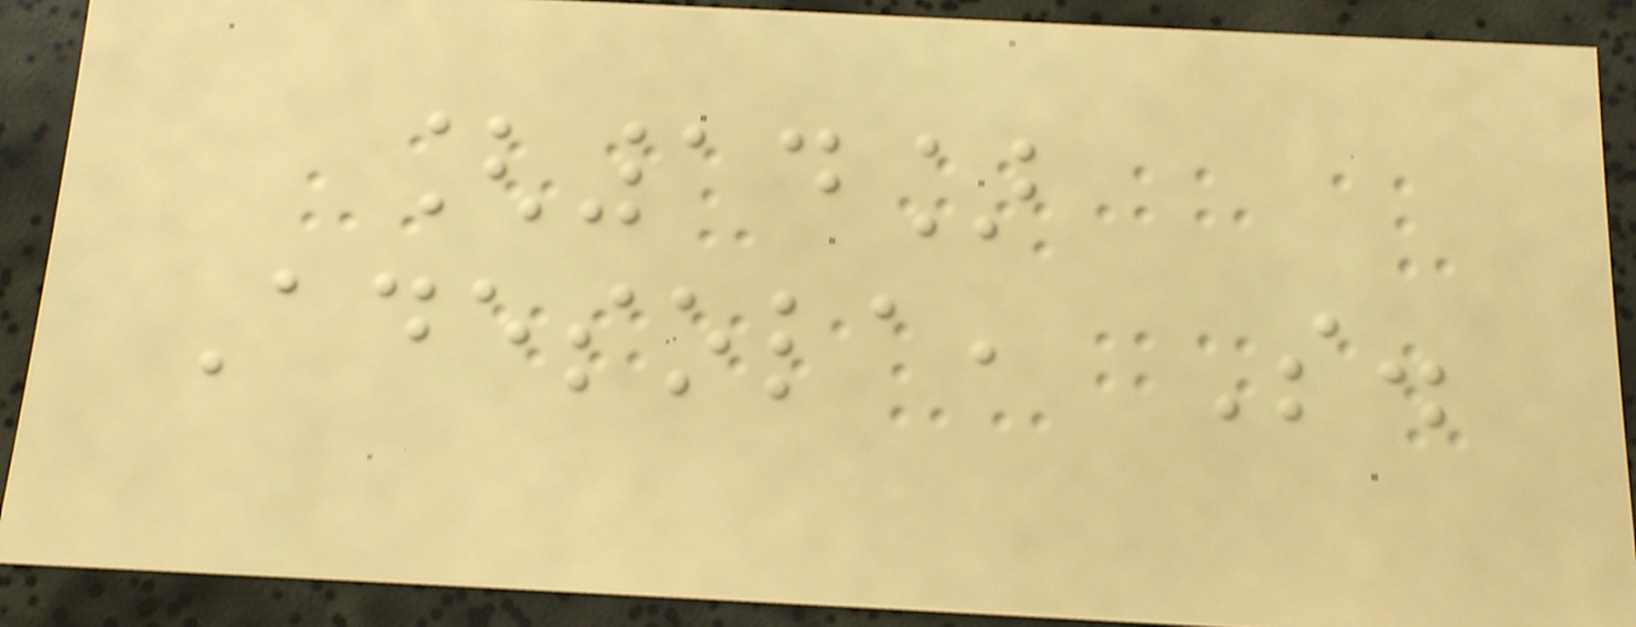[14]
Adesola, S.
